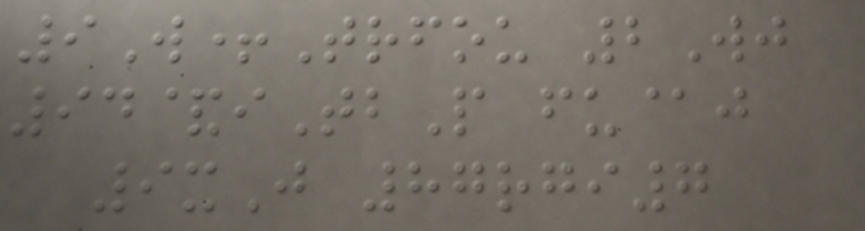9W+Trfou 2Wj
94&iTbP fu@j
9xJ 87rgi7
